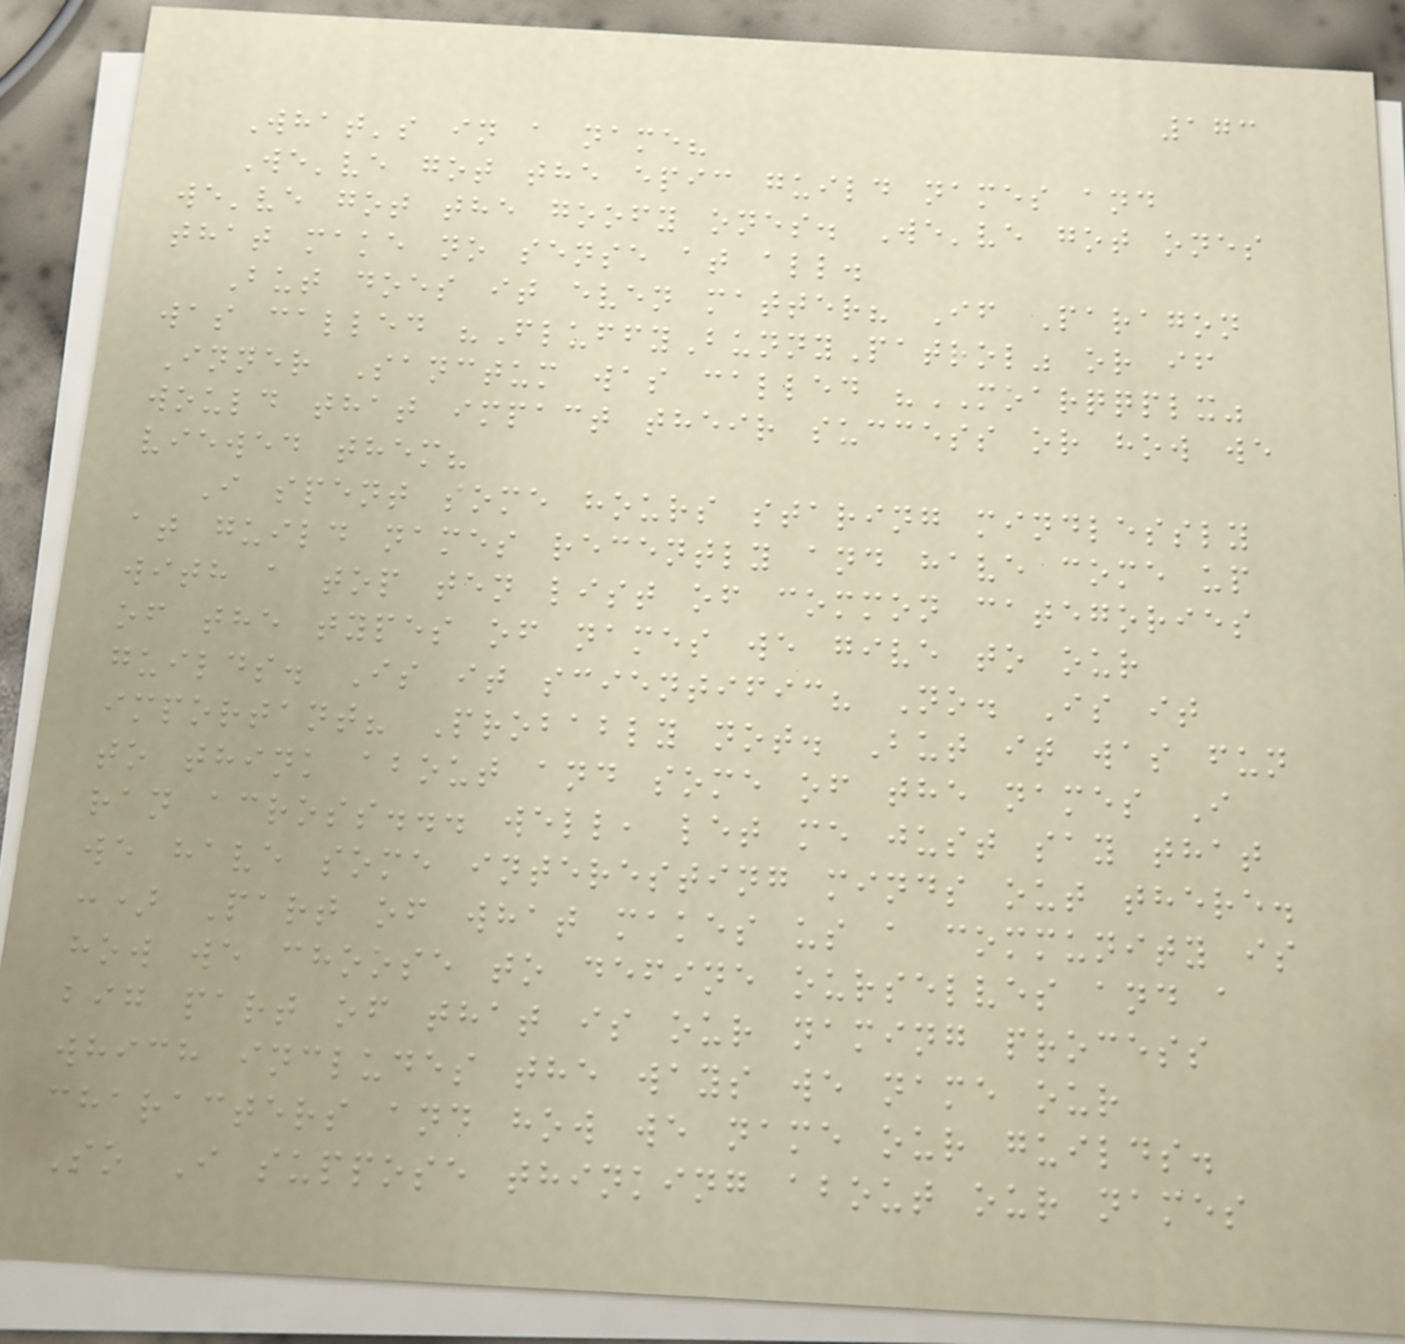173
What's in a name?
We've got the epic guild names and
we've got the goofy ones. We've got ones
that make no sense at all.
But does it even matter? If Paragon
was called "FluffyBunnyPatrol" or if
Inner Sanctum was called "MOARQQPLX"
would that impact their success or how we
viewed them?
I spent some hours staring mindlessly
at guild names recently and have come up
with a top ten list of common categories
of the types of names we give to our
guilds. Is it scientific? No. Is it
important? Probably not. But it was fun
to think about and some of the names I
ran across... well, let me just say that
we have some interesting minds out there.
:) Part of what makes us a community is
how we choose to define ourselves and a
big part of that is our naming process
which includes the ways we name our
characters and how we name our guilds.
So I suppose thinking about our names
